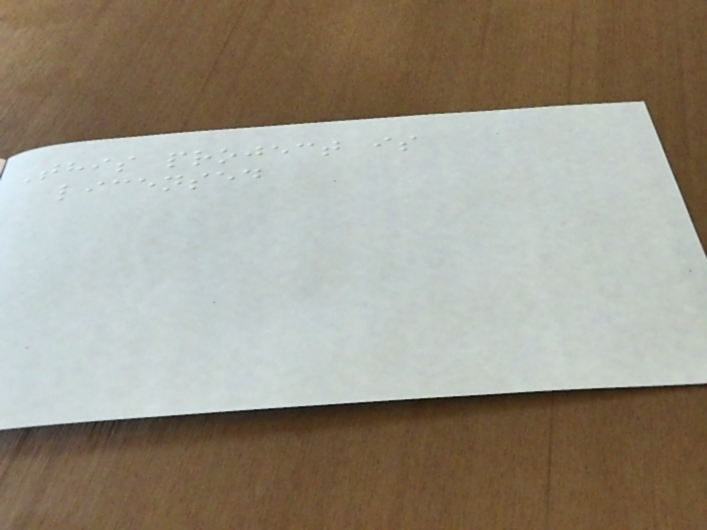This project is
licensed
